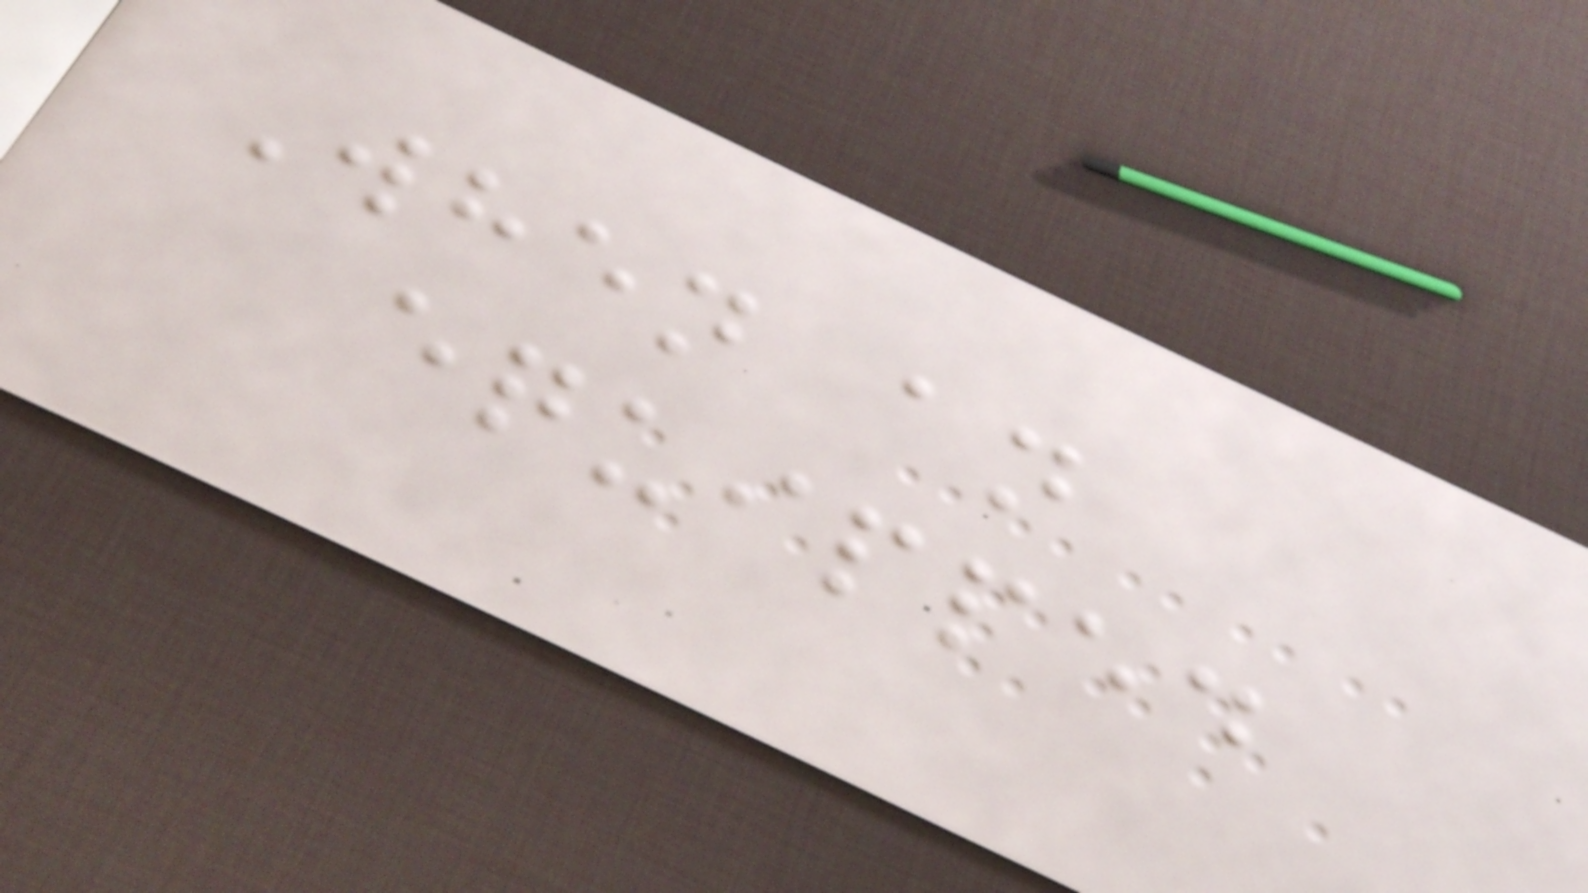When an
equipped
